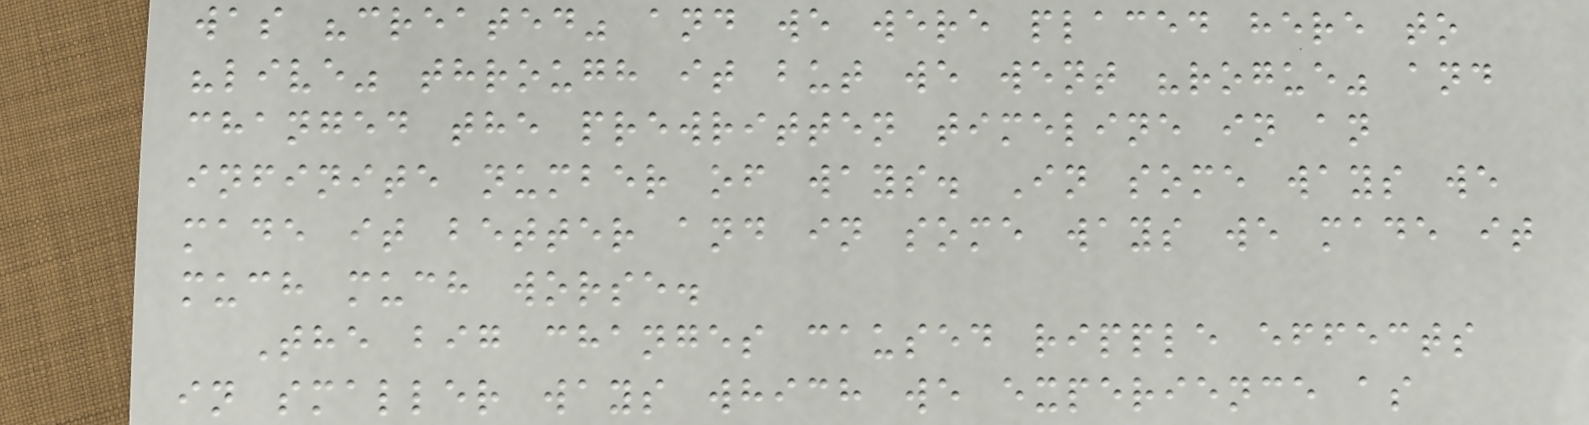was "created" and we were placed here to
"live" through it but we went "rogue" and
changed the prewritten timeline in an
infinite number of ways. In some ways we
made it better and in some ways we made it
much much worse.
The big changes caused ripple effects
in smaller ways which we experience as
